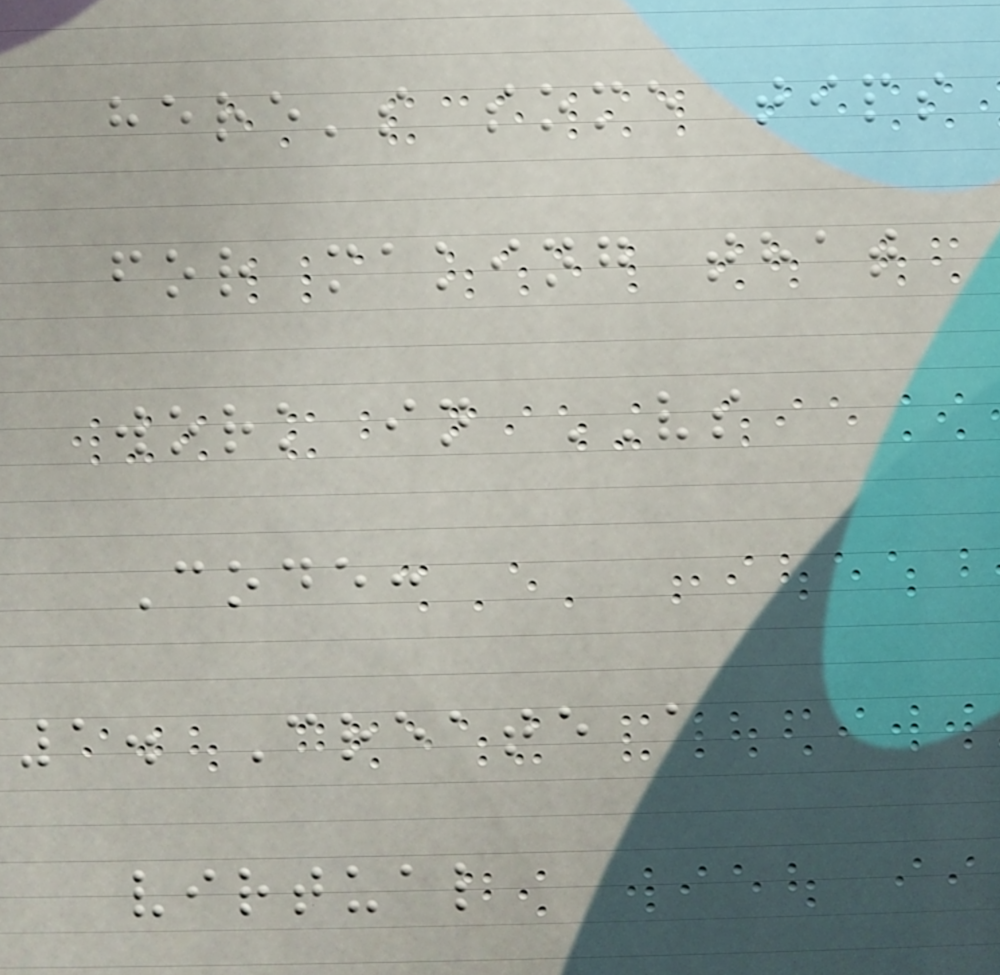here's some tips
for making that
work in VS
Code:
1. Create a
virtual
